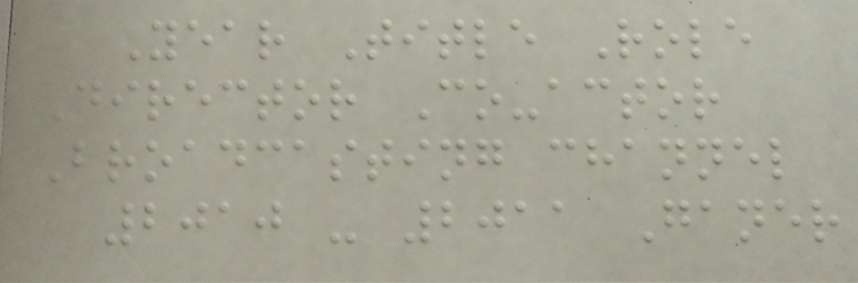Year Title Role
Director Co-actor
Broadcasting channel
2010 - 2011 Ganer
